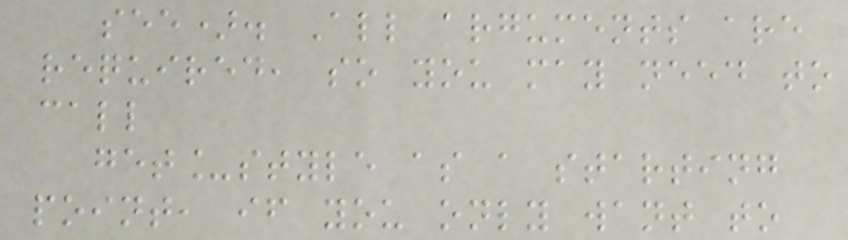see). All arguments are
required, so you may need to
call
get_style as a starting
point, if you only want to
